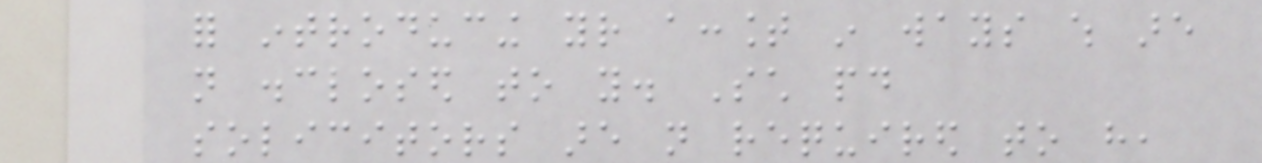for introducing your account in ways which are
not disclosed to you. Such paid
solicitors are not required to have,
